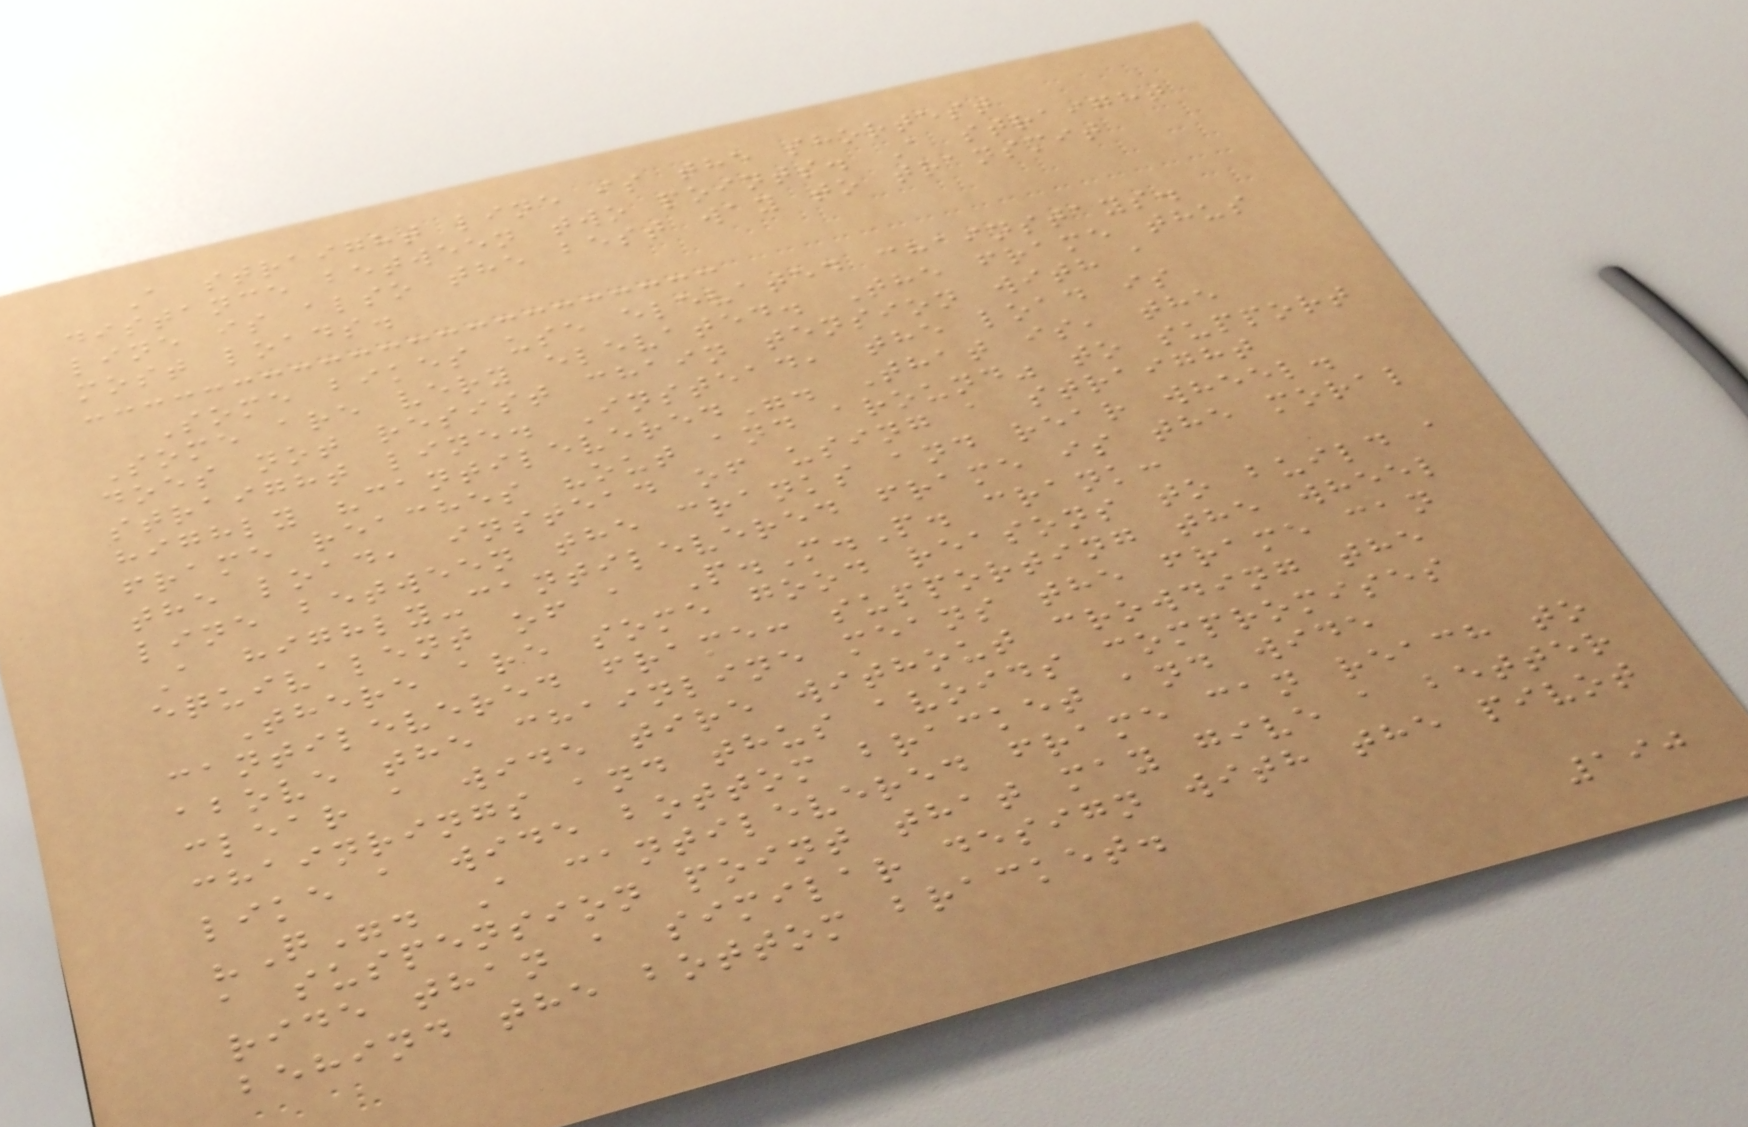A straight line is the shortest
distance between two points. A straight
line is also the best way to transmit
most loads.
Some bikes use elevated chainstays.
Some are very elevated. The frame thus
does not resist chain tension with a
straight line. Instead, the load is
highly "cantilevered". That is, the
frame reaches "out and around" to support
the load, instead of using a straight
line between the cranks and rear wheel.
A highly-cantilevered frame is the moral
equivalent of a P.M.P. crank:
There are some good reasons to build a
cantilevered frame: supporting the wheel
above the chainline means the frame can
clear a wide tire without crowding the
chainrings and thus avoids compromises
like a wide bottom bracket and wide
"Q". A cantilevered frame can reach to
a suspension point that may give a better
ride than a similar design with the pivot
behind the bottom bracket.
190
